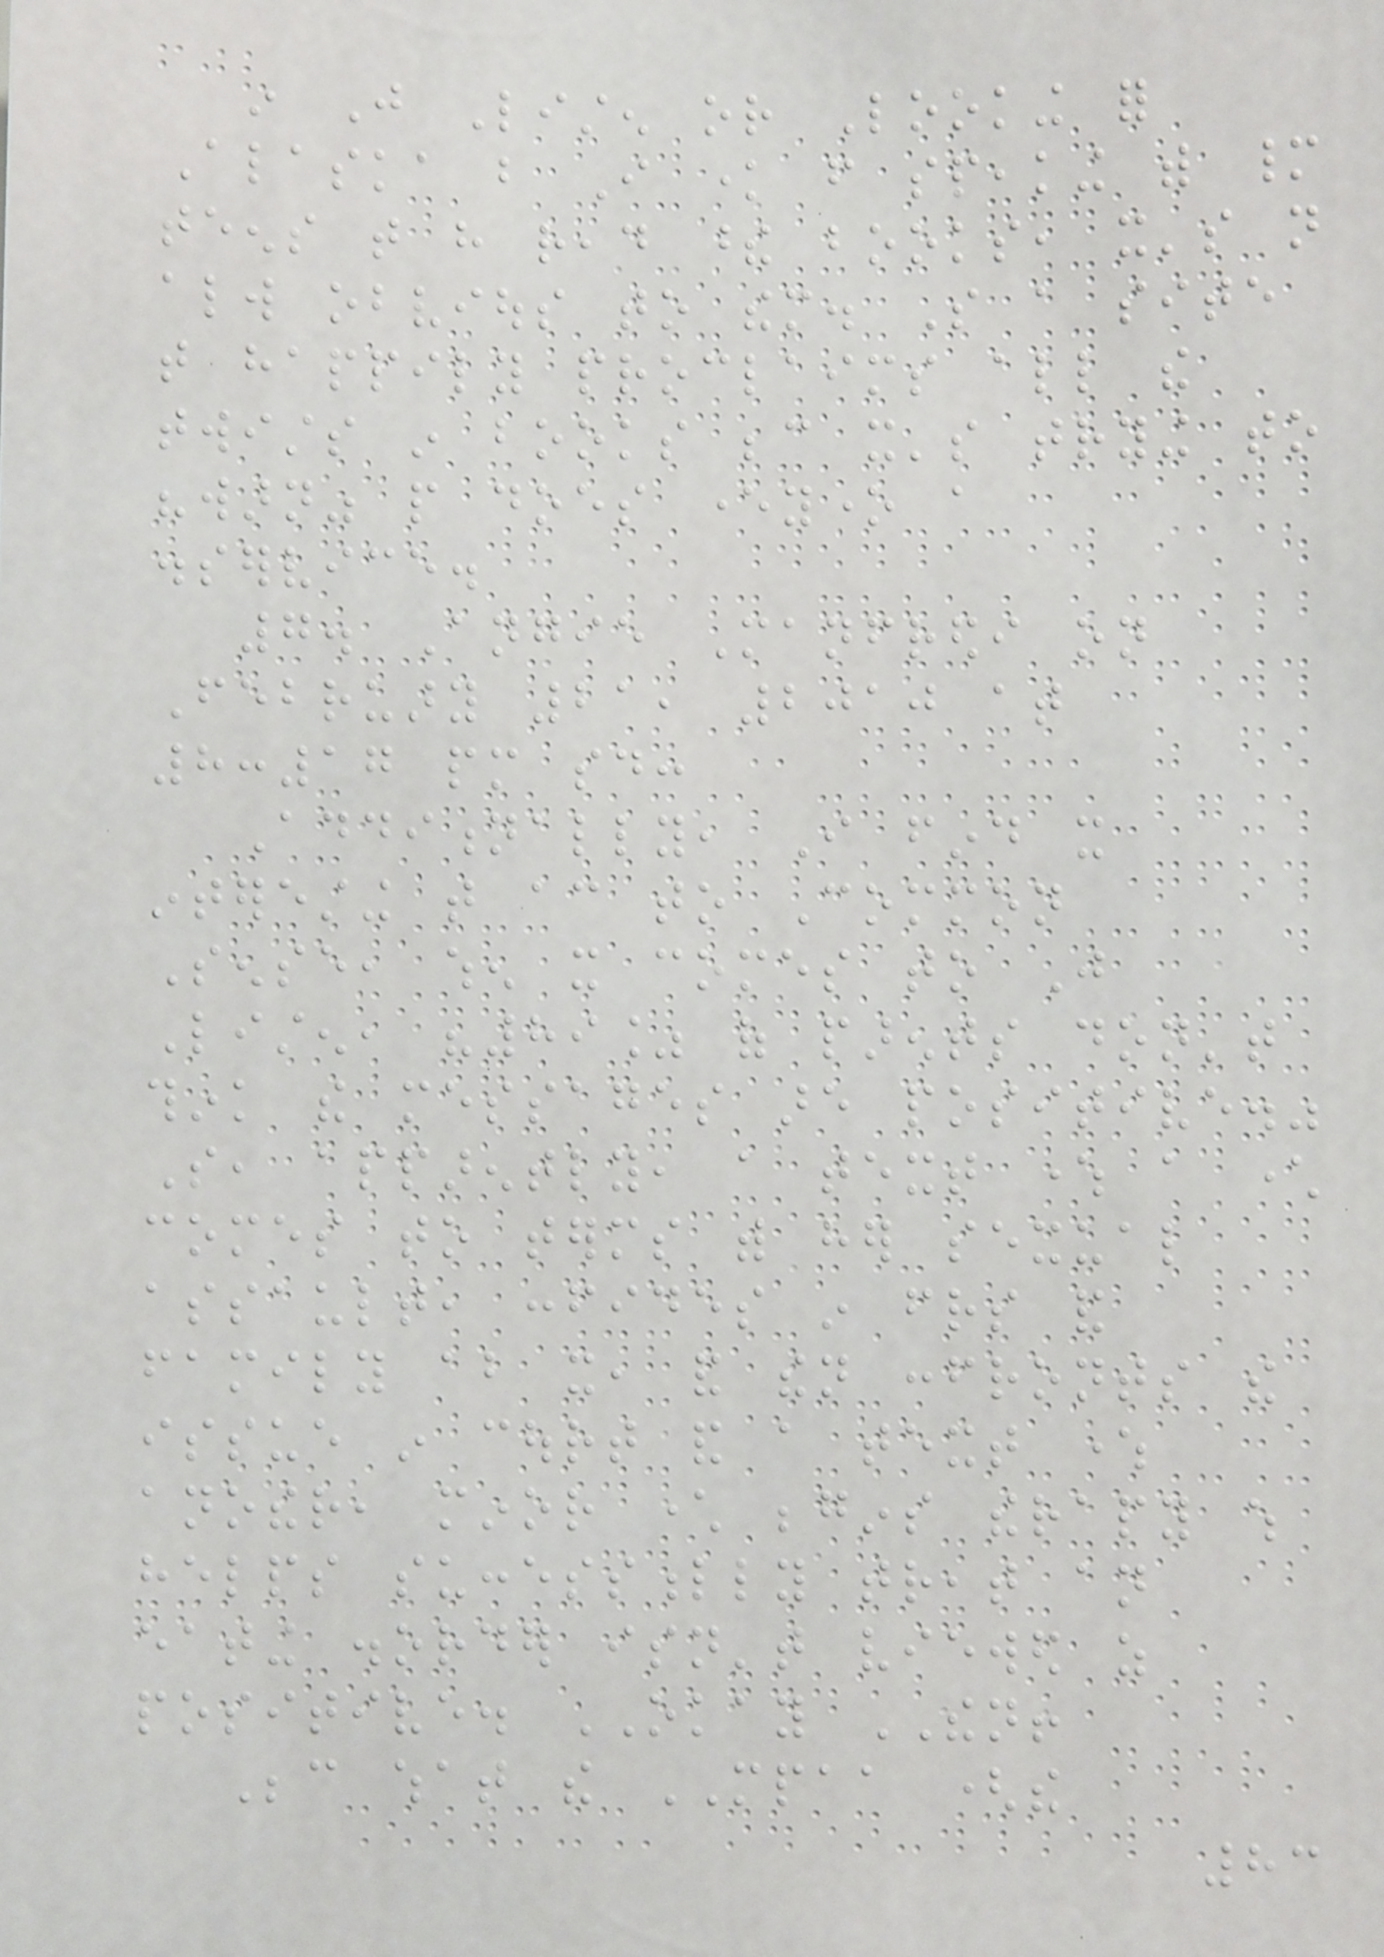in Just Listen or Looking for
Alaska but I know from speaking with many
teens that have read these books, it's not
always obvious to them. So a site
that happily proclaims all the
twists in books because it's trying to
"warn" people does everyone a
disservice.
7. Angie Manfredi on
February 21, 2010 at
8:17 pm said:
Additionally, I find it
interesting that according to Common
Sense, when it comes to Just
Listen, "89% of parents don't
think the messages are positive."
So, apparently, a text where a character
comes to terms with her sexual
assault, confides in friends and
family about it, and then confronts the
issue in court and a text where
another, minor character begins therapy which
helps successfully treat an
eating disorder isn't viewed as
positive. OKAY THEN!
Because what the MPAA (the
83
